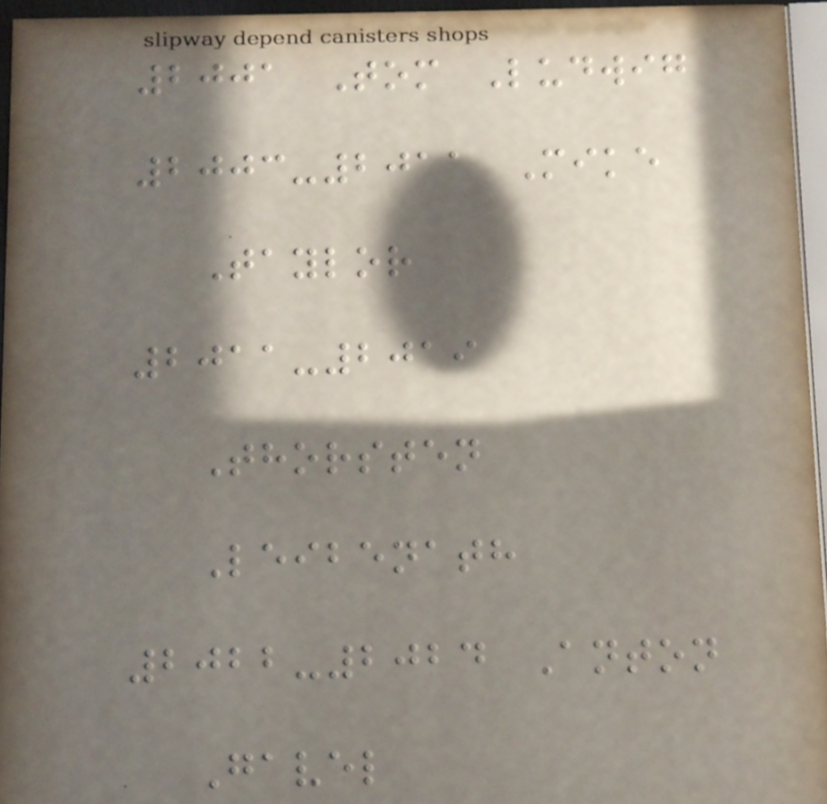2001 Tom Ludwig
2003-2011 Mike
Taylor
2011-2019
Thorsten
Leibenath
2022-2024 Anton
Gavel
